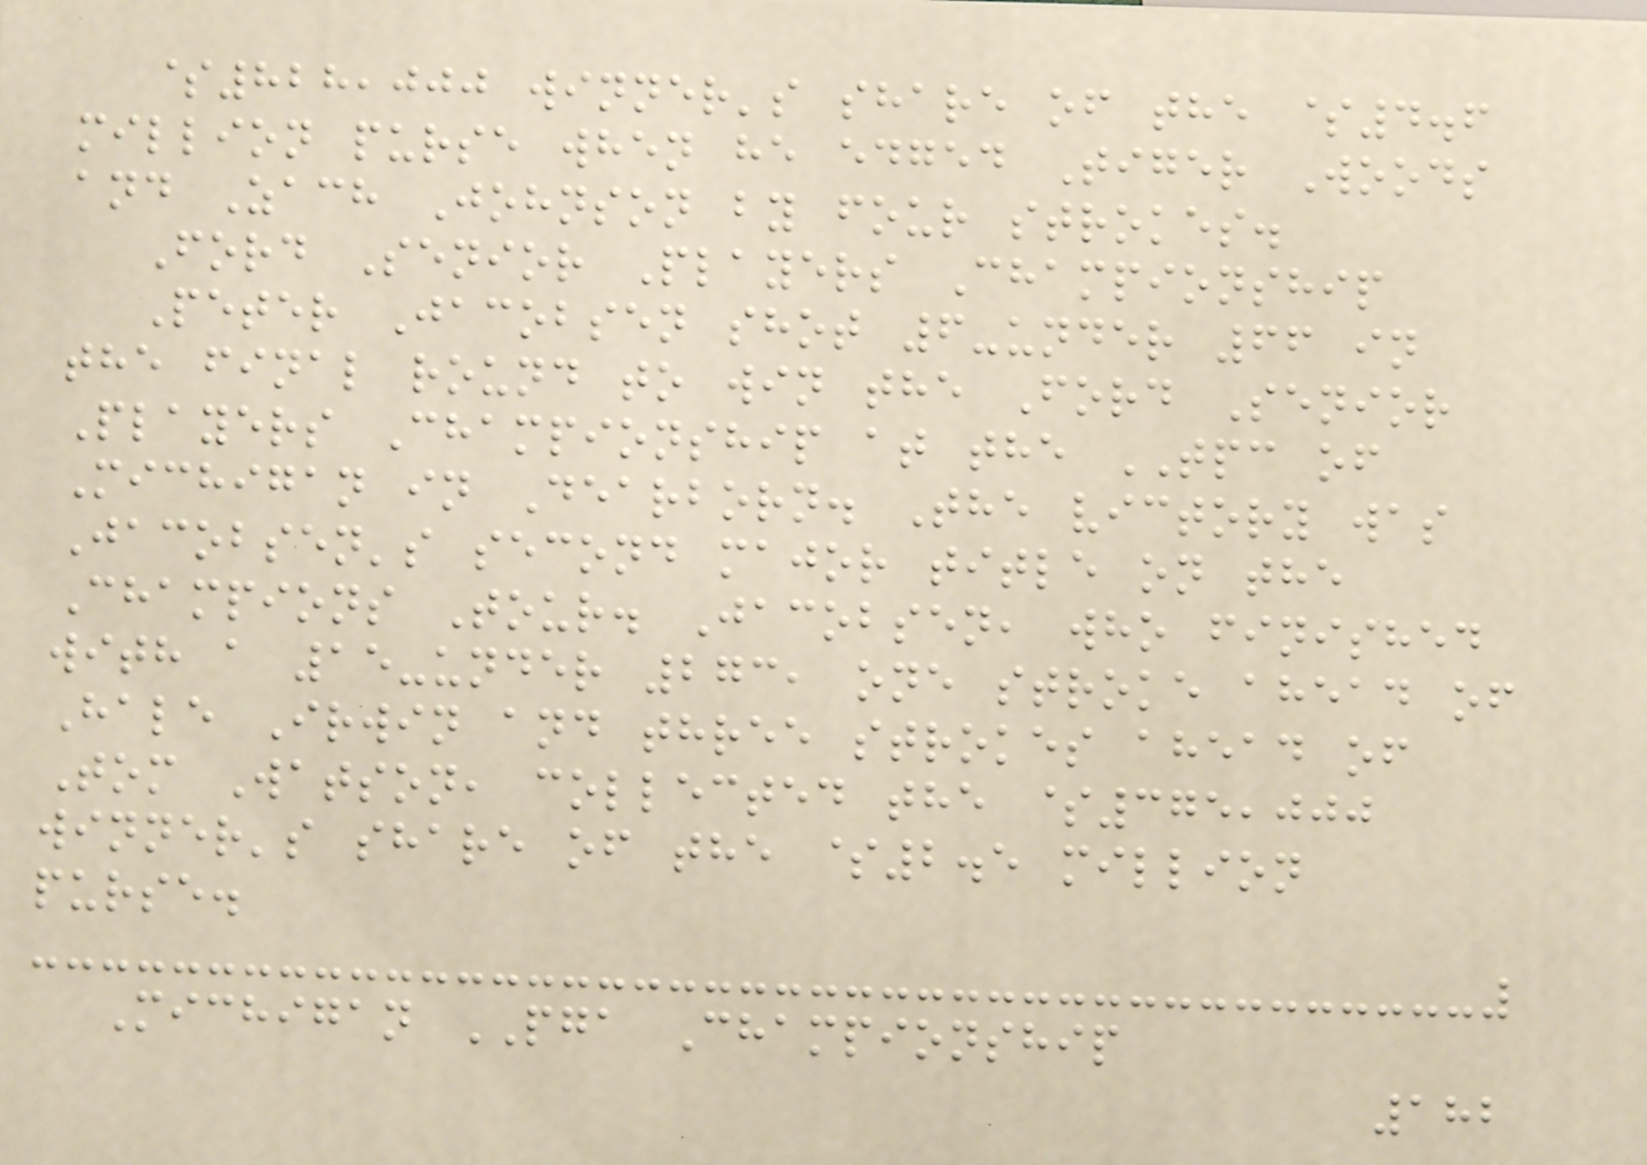$828,000 winner's share of the $4.6
million purse when he edged Tiger Woods
and Zach Johnson by four strokes.
Ford Senior Players Championship
Peter Jacobsen shot 6-under 66 in
the final round to win the Ford Senior
Players Championship at the TPC of
Michigan in Dearborn. The victory was
Jacobsen's second major title on the
Champions Tour. Jacobsen, who finished
with a 15-under 273, one stroke ahead of
Hale Irwin and three strokes ahead of
Tom Watson, collected the $375,000
winner's share of the $2.5 million
purse.
Michigan PGA Championship
182
